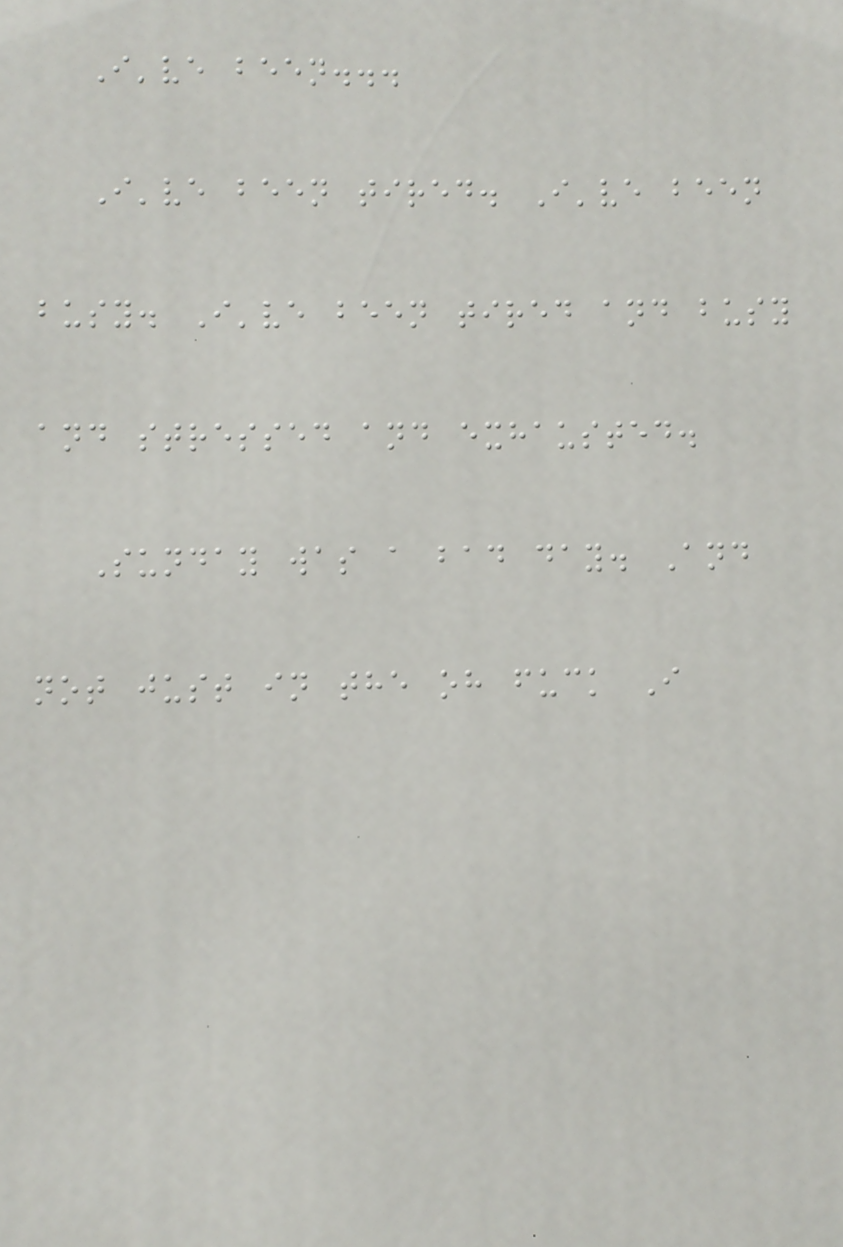I've been...
I've been tired. I've been
busy. I've been tired and busy
and stressed and exhausted.
Sunday was a bad day. And
not just in the oh fuck I
